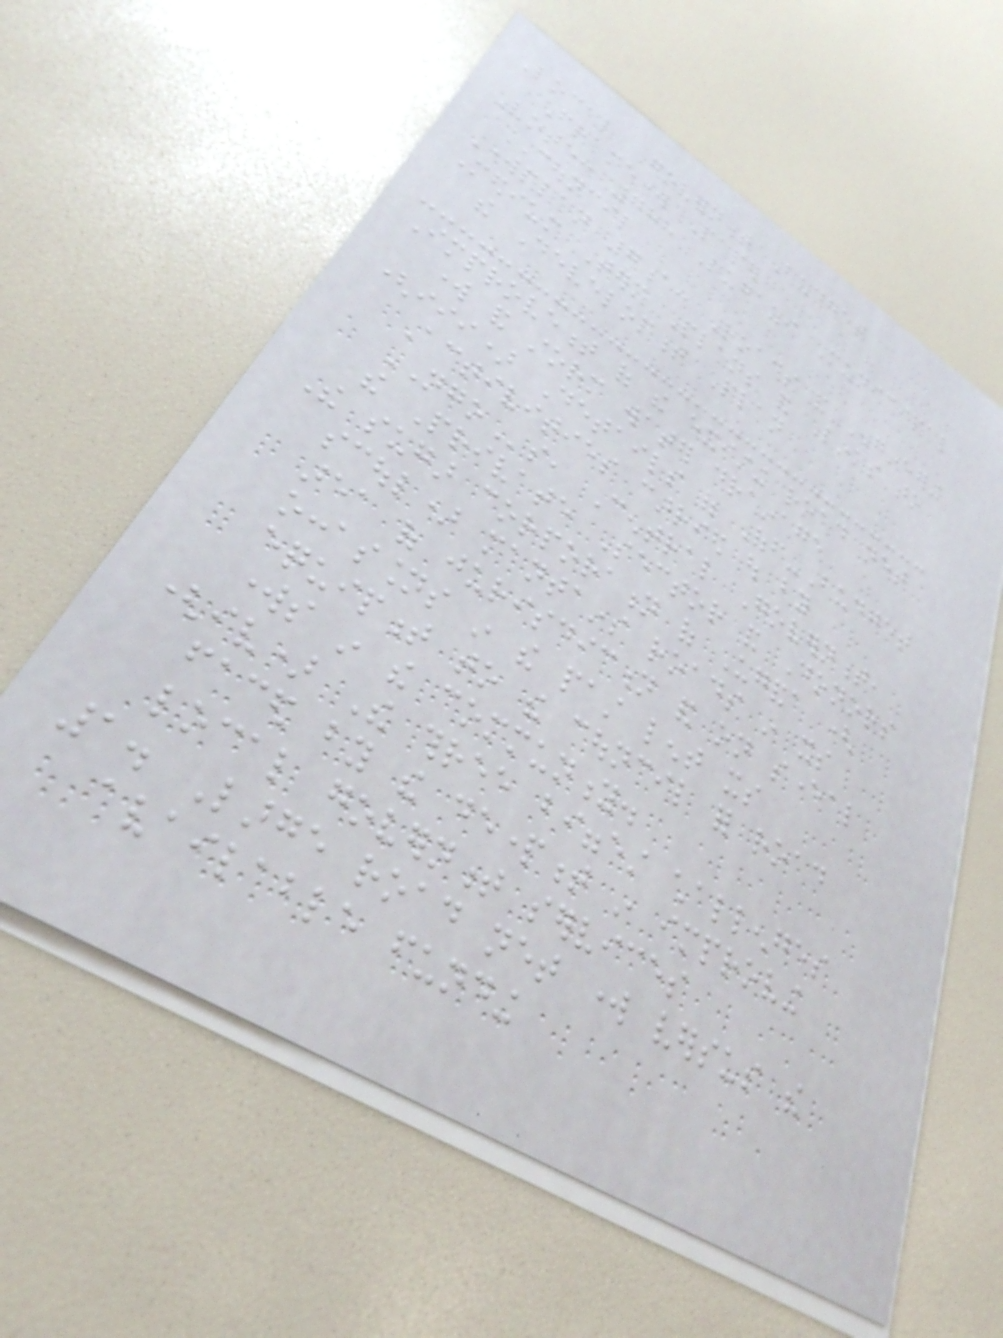Local Government Budget
Framework Paper
Vote: 788 Lugazi Municipal
Council
Workplan 7a: Roads and Engineering
Medium Term Plans and Links to
the Development Plan
Improvement of the existing road net
work and storm water drainage
(iii) Details of Off-Budget
Activities carried out by
NGOs, Central Government,
the Private Sector and Donors
The sugar corporation of Uganda (
scoul) mantains roads in its
area of jurisdiction and on several
occassions in the past lent its
equipment to the council for road
works in the community.
(iv) The three biggest challenges
faced by the department in improving
local government services
1. Large road net work versus the
available funding
